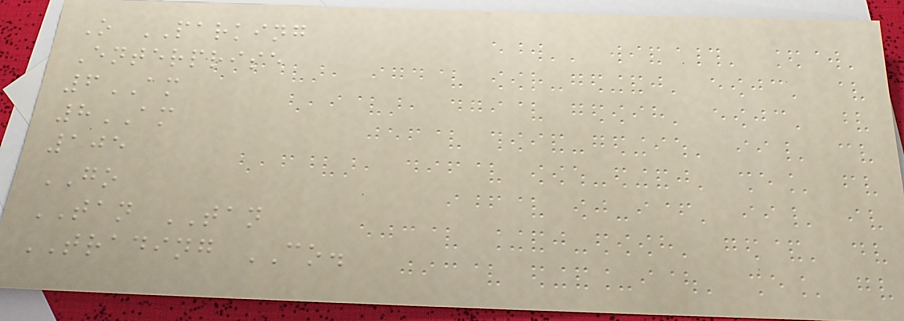O PARKING
Enterprise
6AM
8AM
105
GO
TAN TAN
TRADING CO.
